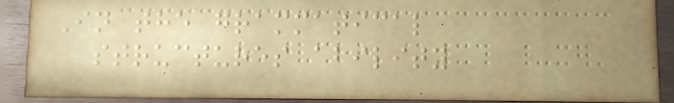In the grammatical
structures ability
